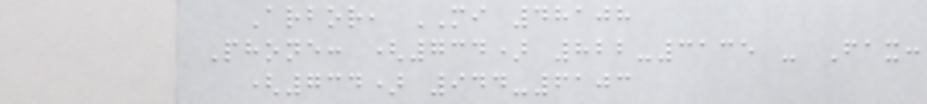Arbor, MI 48108
Phone: (734) 822-3135 - Fax:
(734) 944-6103
